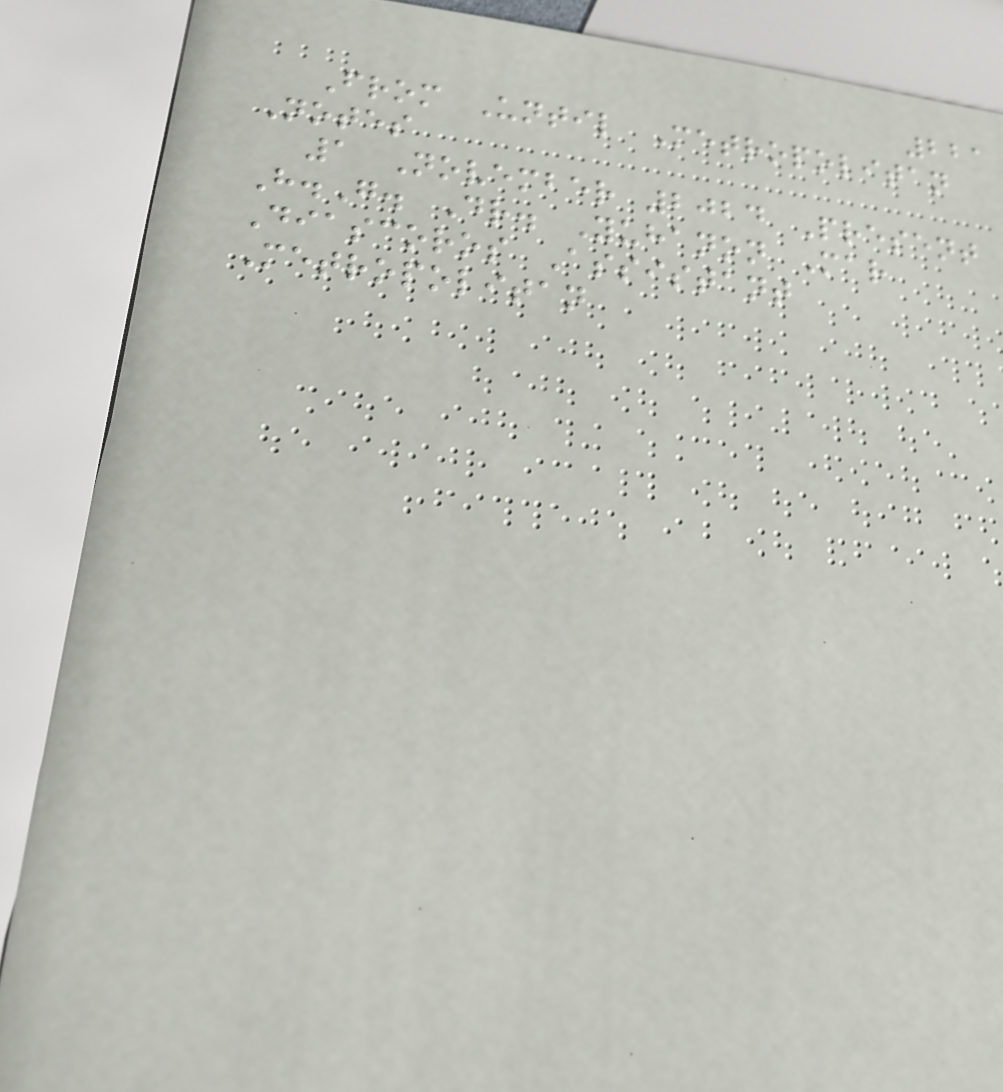221
From Until Metropolitan
Notes
1 November 2024 Present
H.G. Dr. Yuhanon Mar
Diascoros Assistant
Metropolitan
